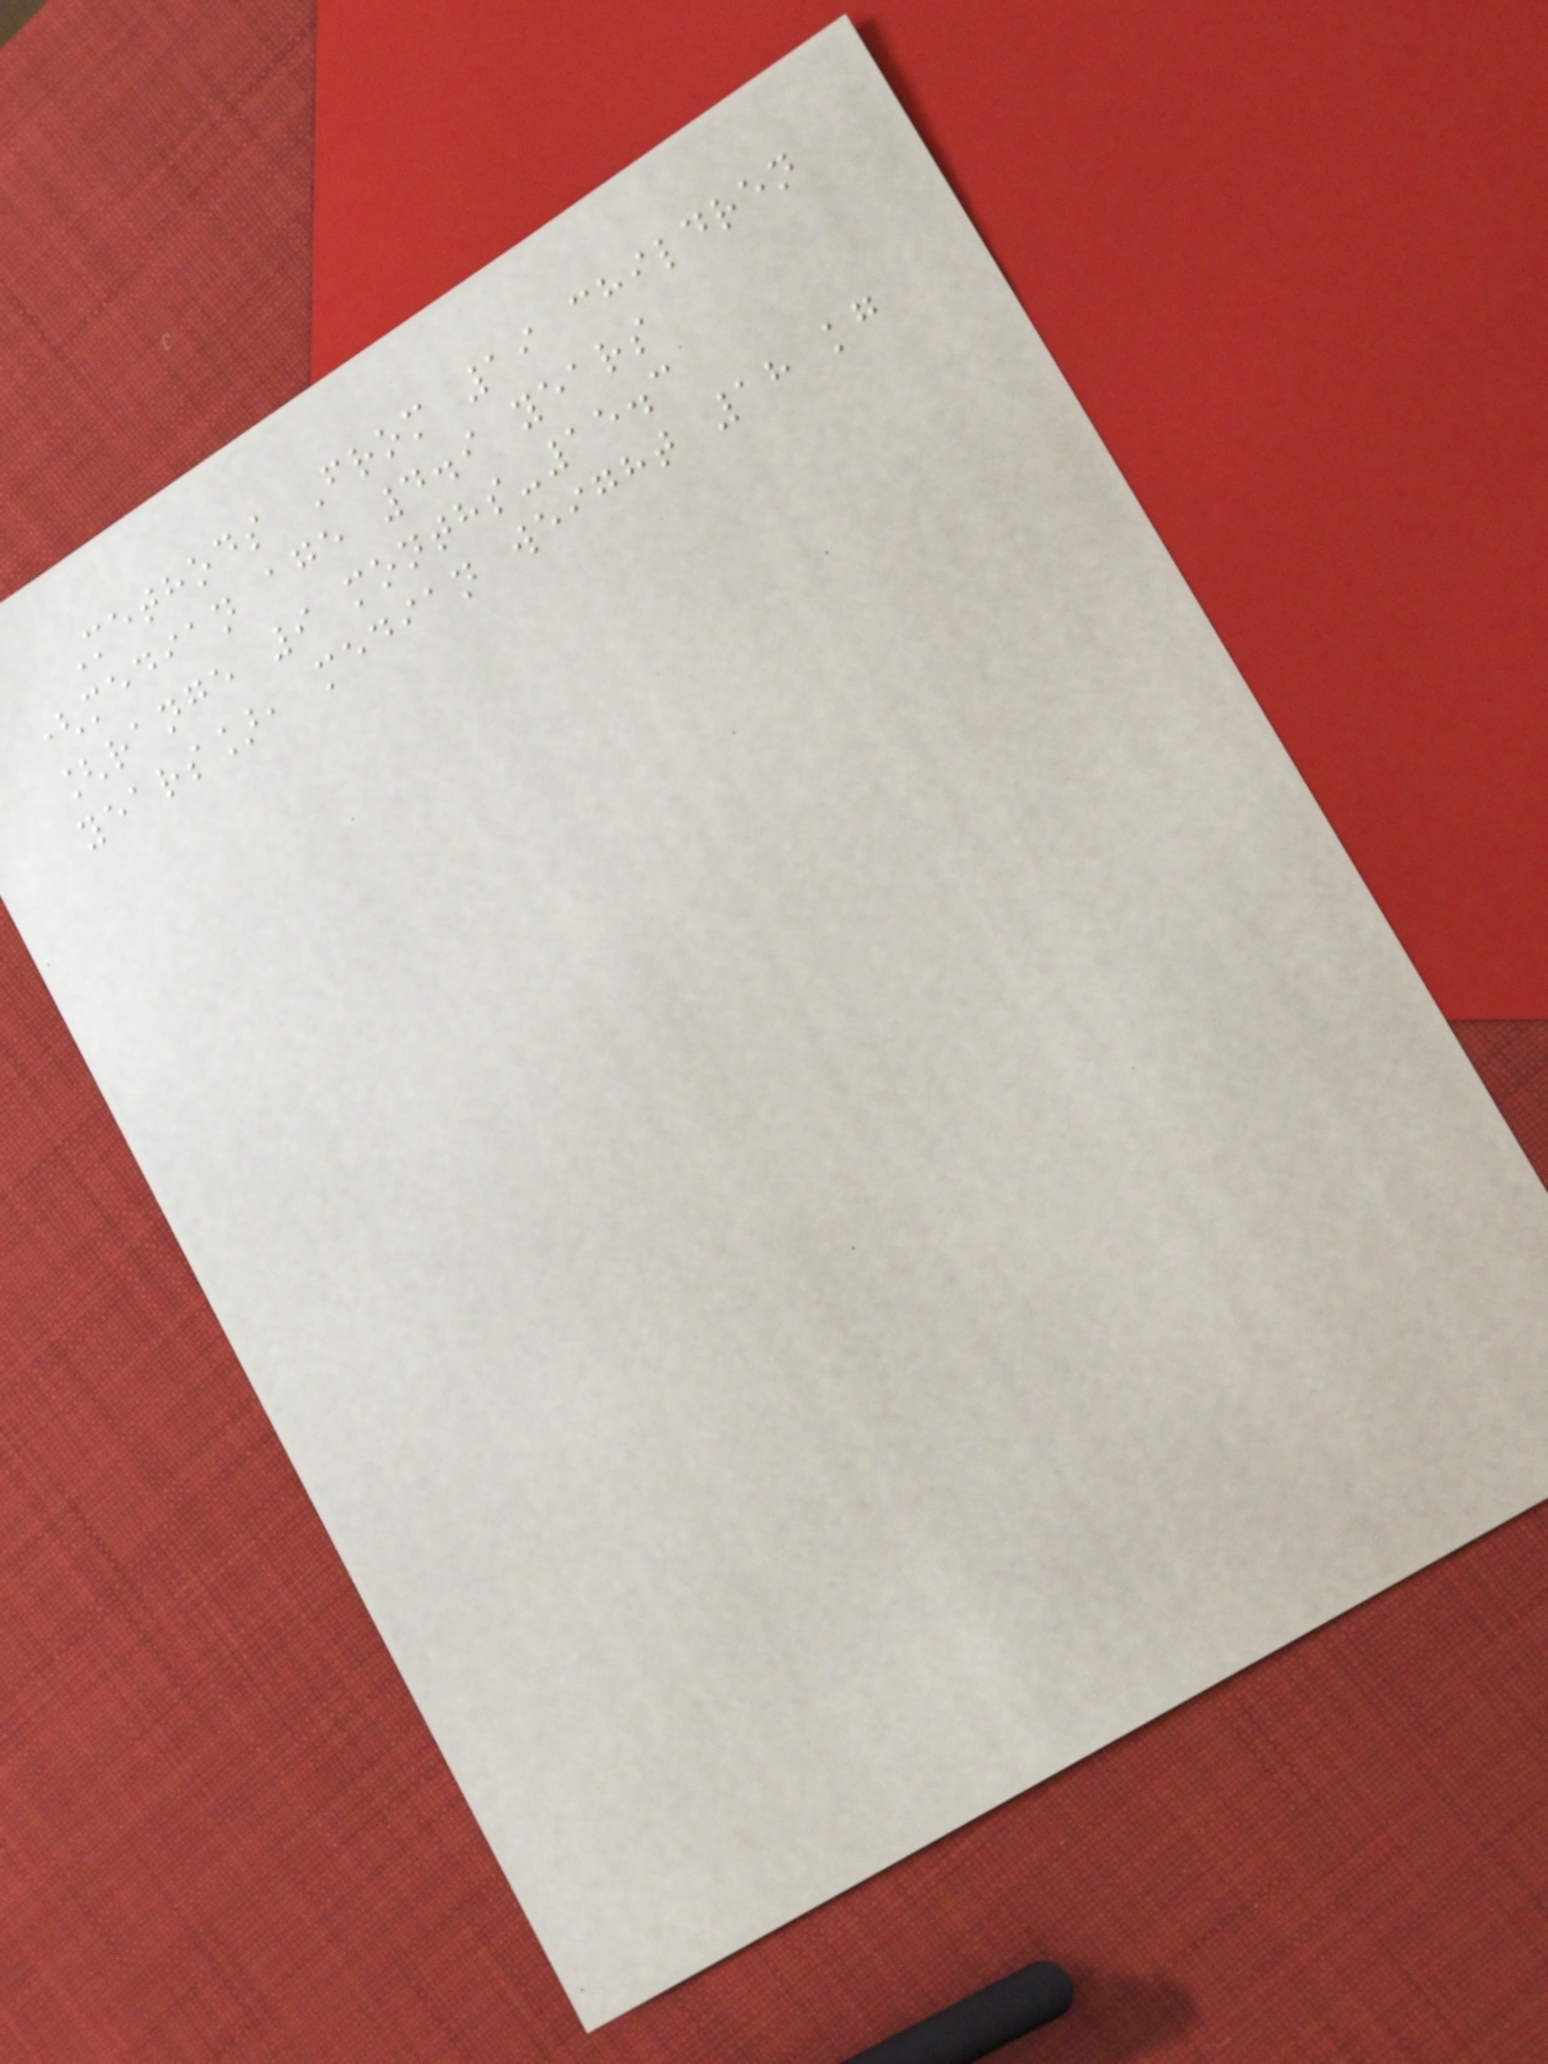Methods From 19 children
(median age 4.9 years
[range 9 months-15.3
years], median weight 18 kg
